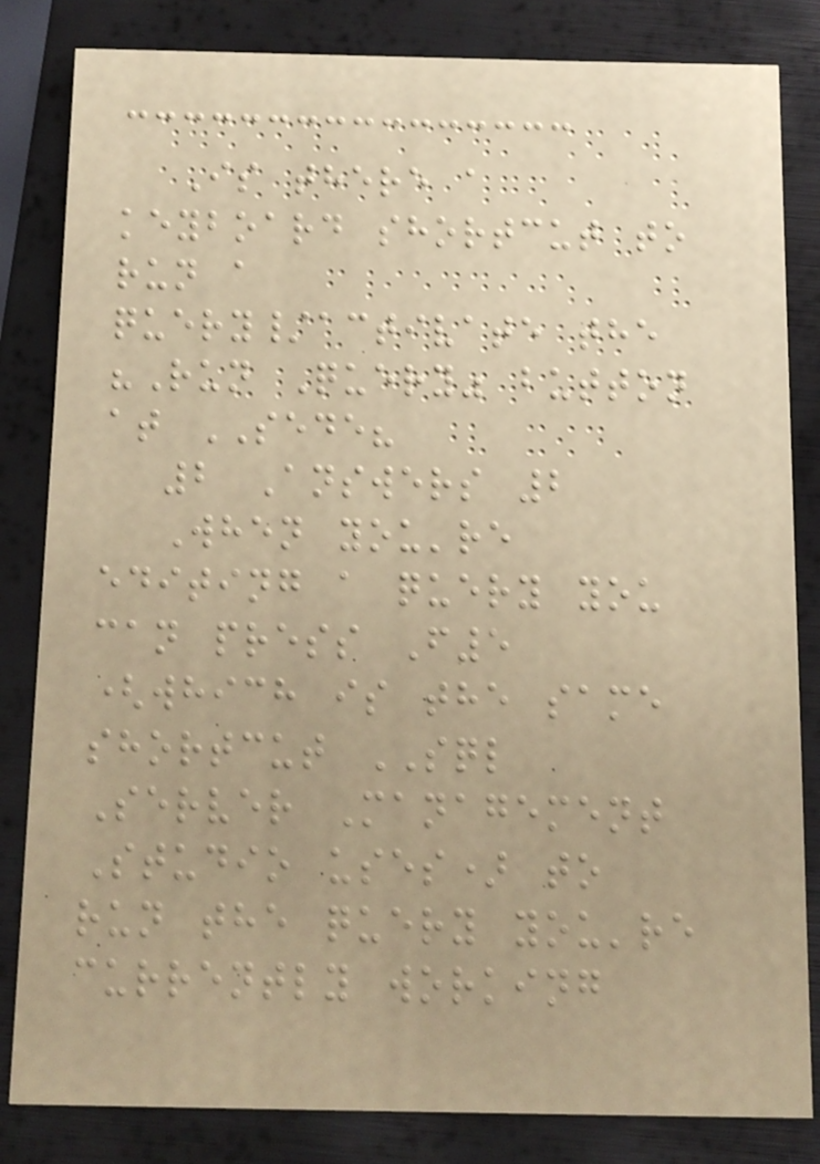Is there a
keyboard shortcut to
run a
query/activate the
"Run Query" button
at SEDE?
2 Answers 2
When you're
editing a query you
can press F5
(which is the same
shortcut SQL
Server Management
Studio uses) to
run the query you're
currently working
